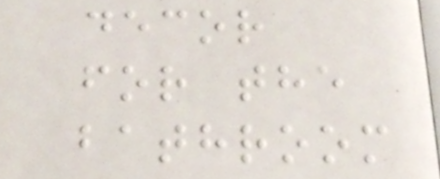decor
for the
bathroom
